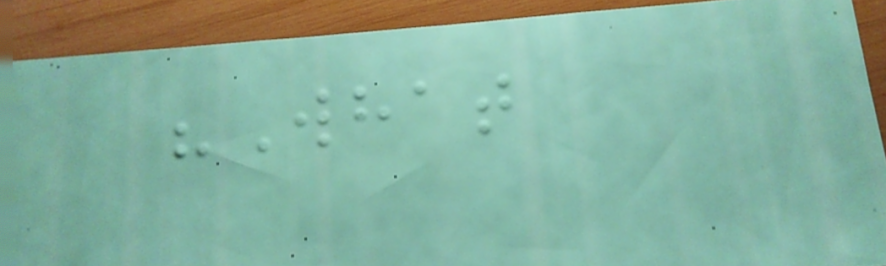"What
